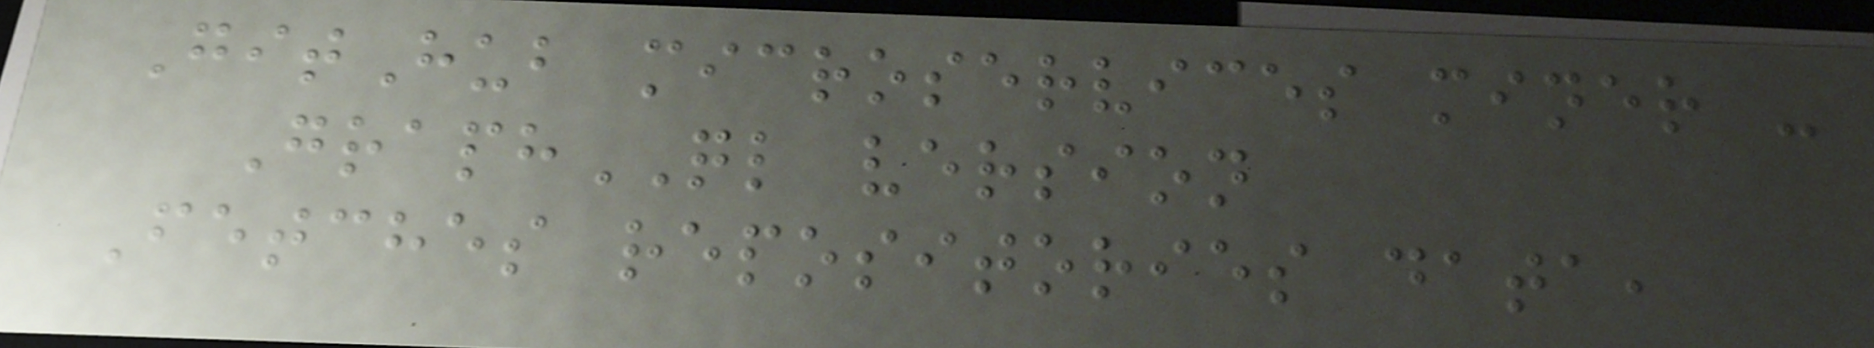GitHub microservices miner -
GraphQL version
Fetches repositories data,
